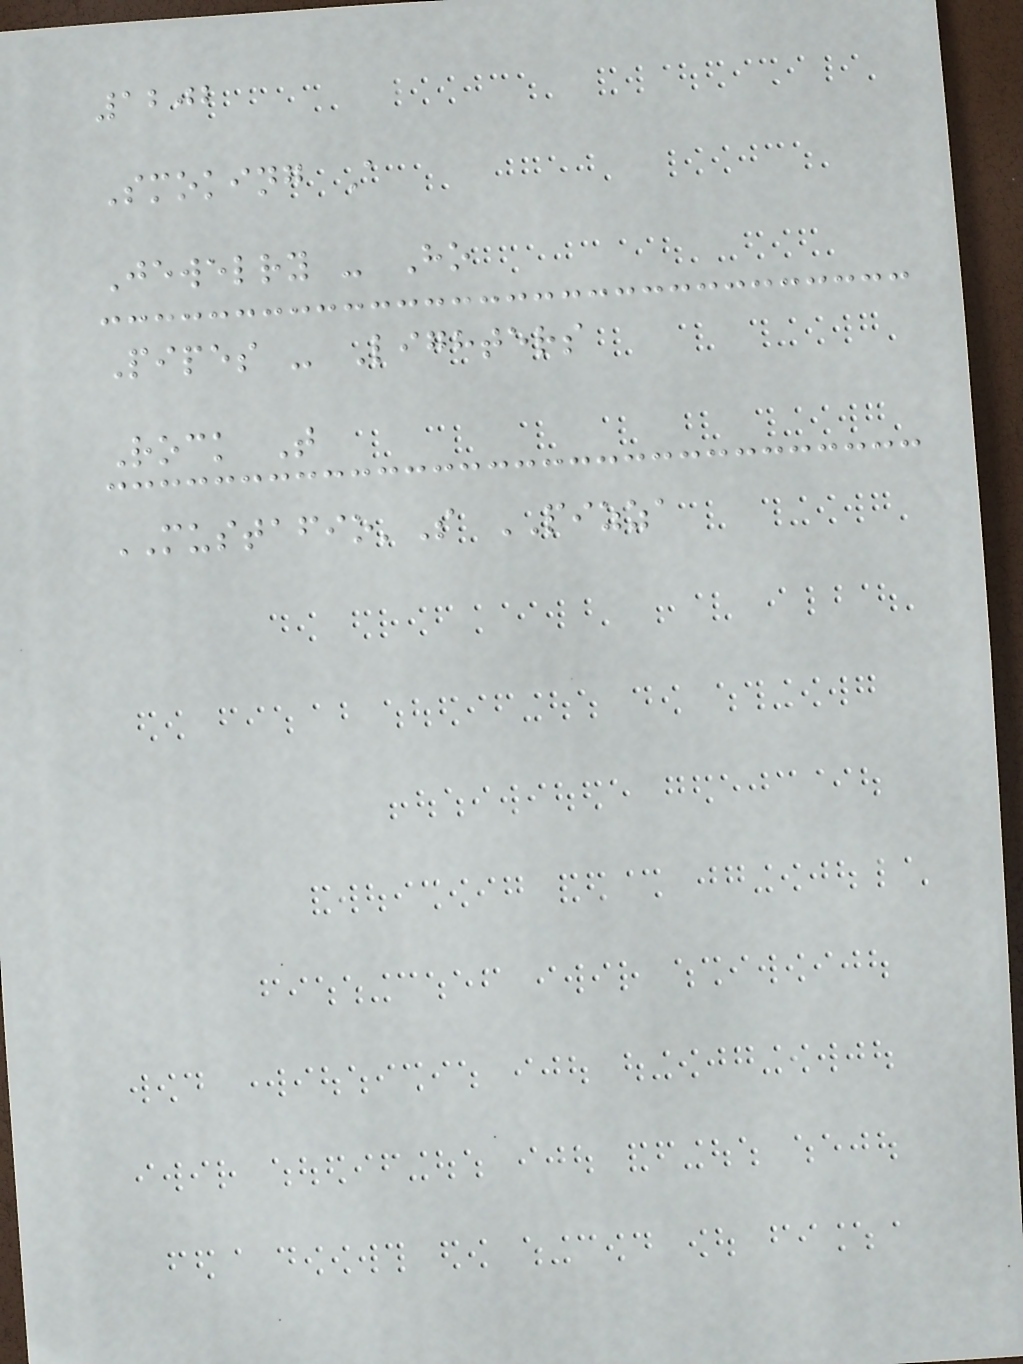1202
Smoking A
Jewelry - Ho
Pipes - Lighters
Rock T
MUSTAFIO'S PIZZA
